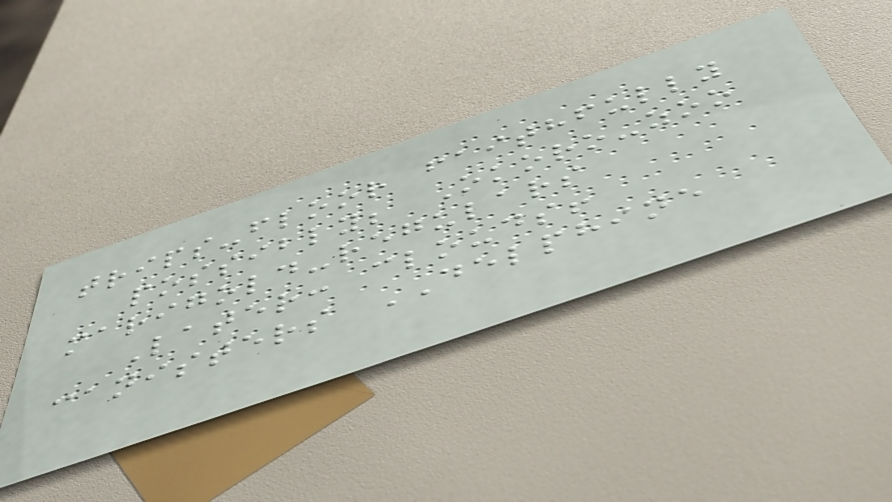trips-floor faithfully
possibly; Okoro-zoo
marigold-regulars
Later: clouds!
canisters DELPHINE
